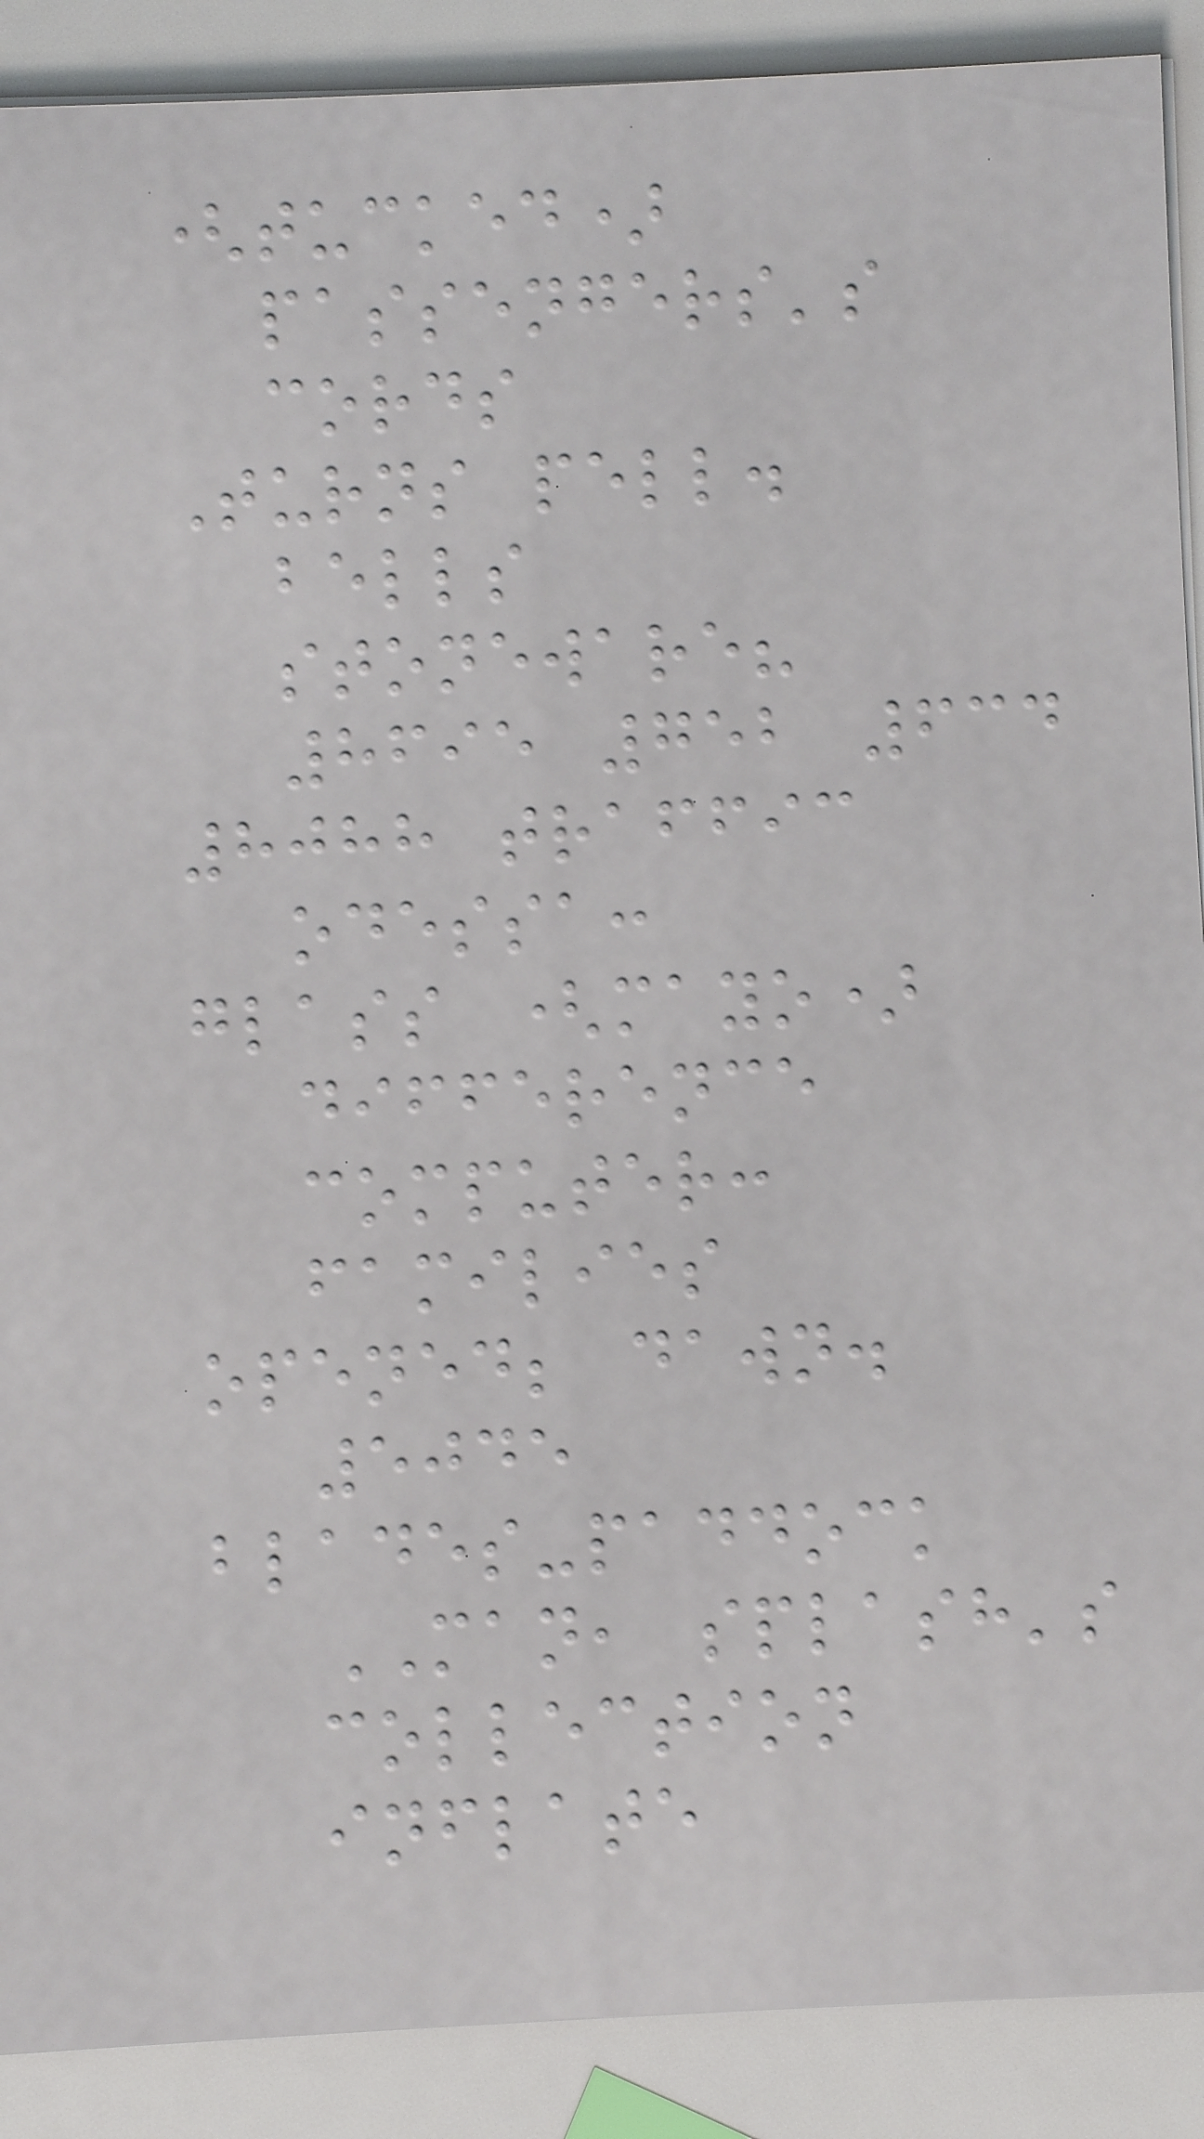(tucked)
passengers's
cords
Turns pell.
bells
stoneware?
8695 752 634
8088 traffic
odessa:
glass (mayo)
difference
computer:
families
opened; dawn.
5045
blades-paddock
MAN, splash's
collection
inflate
